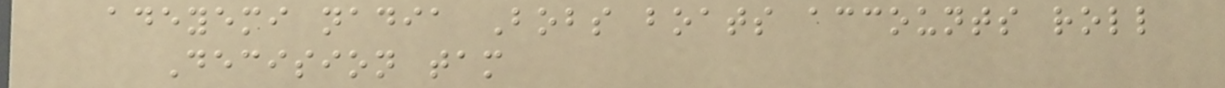adeyemi nadia Bobs boats accounts roll
Decision tam
